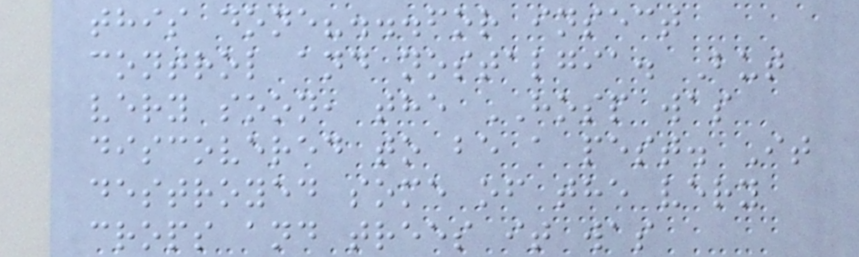this done?...for insect
control and nostalgia. But
very soon, the HOSP was
discovered to be a pest. It
destroyed some of the very
crops and trees it was
